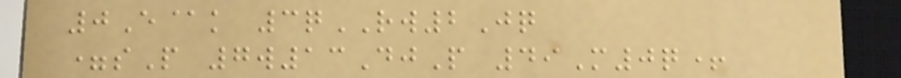0E@k 3qRW2Jq
=sP 7w13DjP 49M0q+
